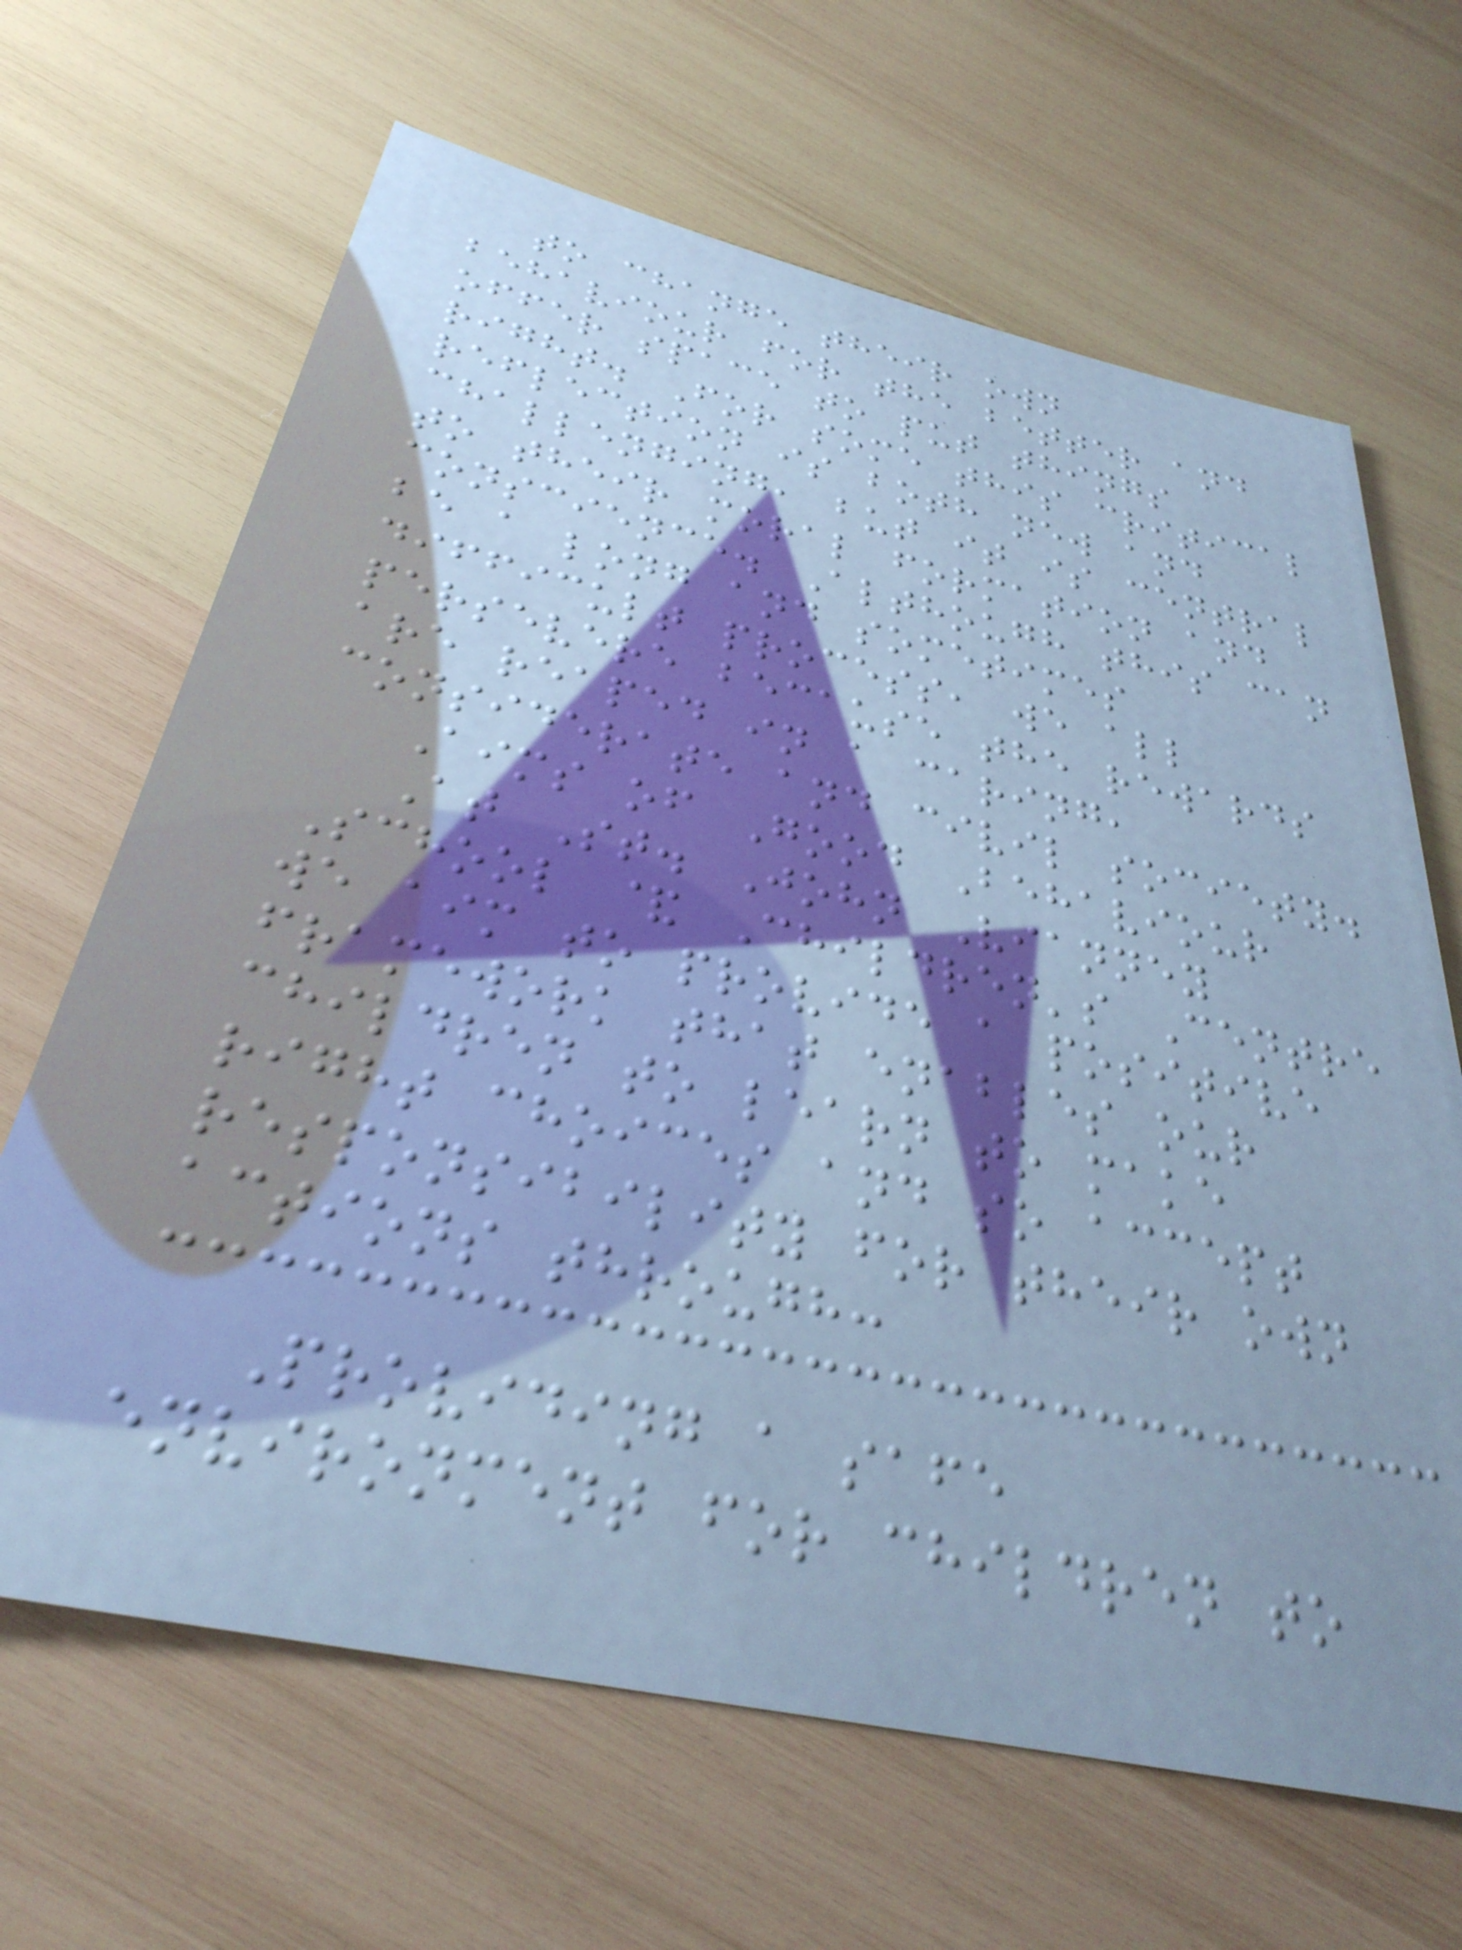to change their own
behaviour for the better and
offer space to put things
right. For some this critical
reflection is both new and
challenging, but it is central
to their moral formation and
conscience. Although this can
be a long and sometimes
difficult process, we all
persevere because the rewards
are reaped in a caring,
considerate and civil society.
Aims of Good Behaviour
At St. John Vianney
School & Children's Centre
we aim to provide a positive
framework that enables our
children to learn to make
right choices and so accept
responsibility for their own
actions through:
Providing a safe
environment for children to
